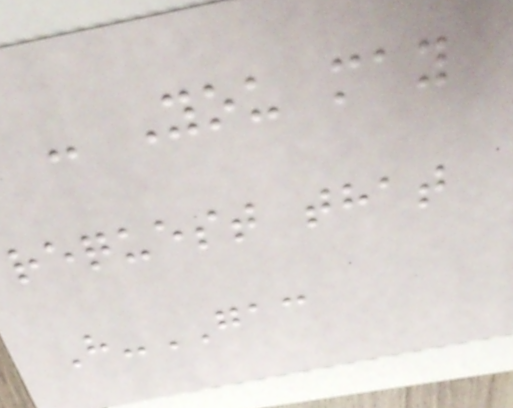- You may
request that
H-GAC
